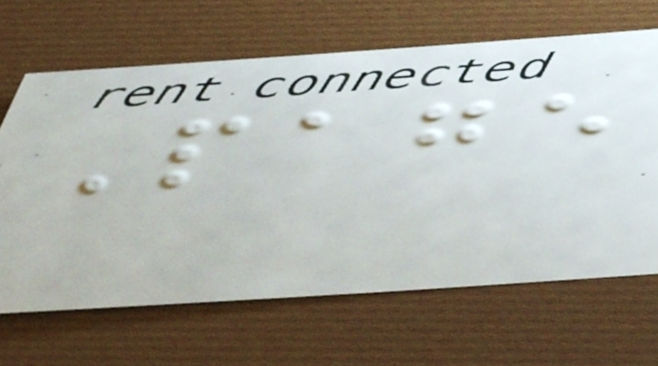Page
